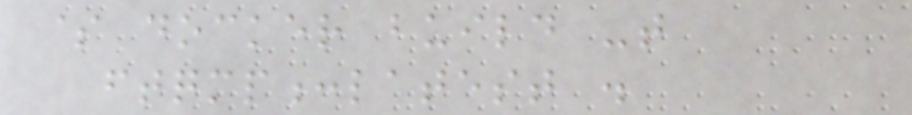$ docker build -t
ftqmp:latest .
